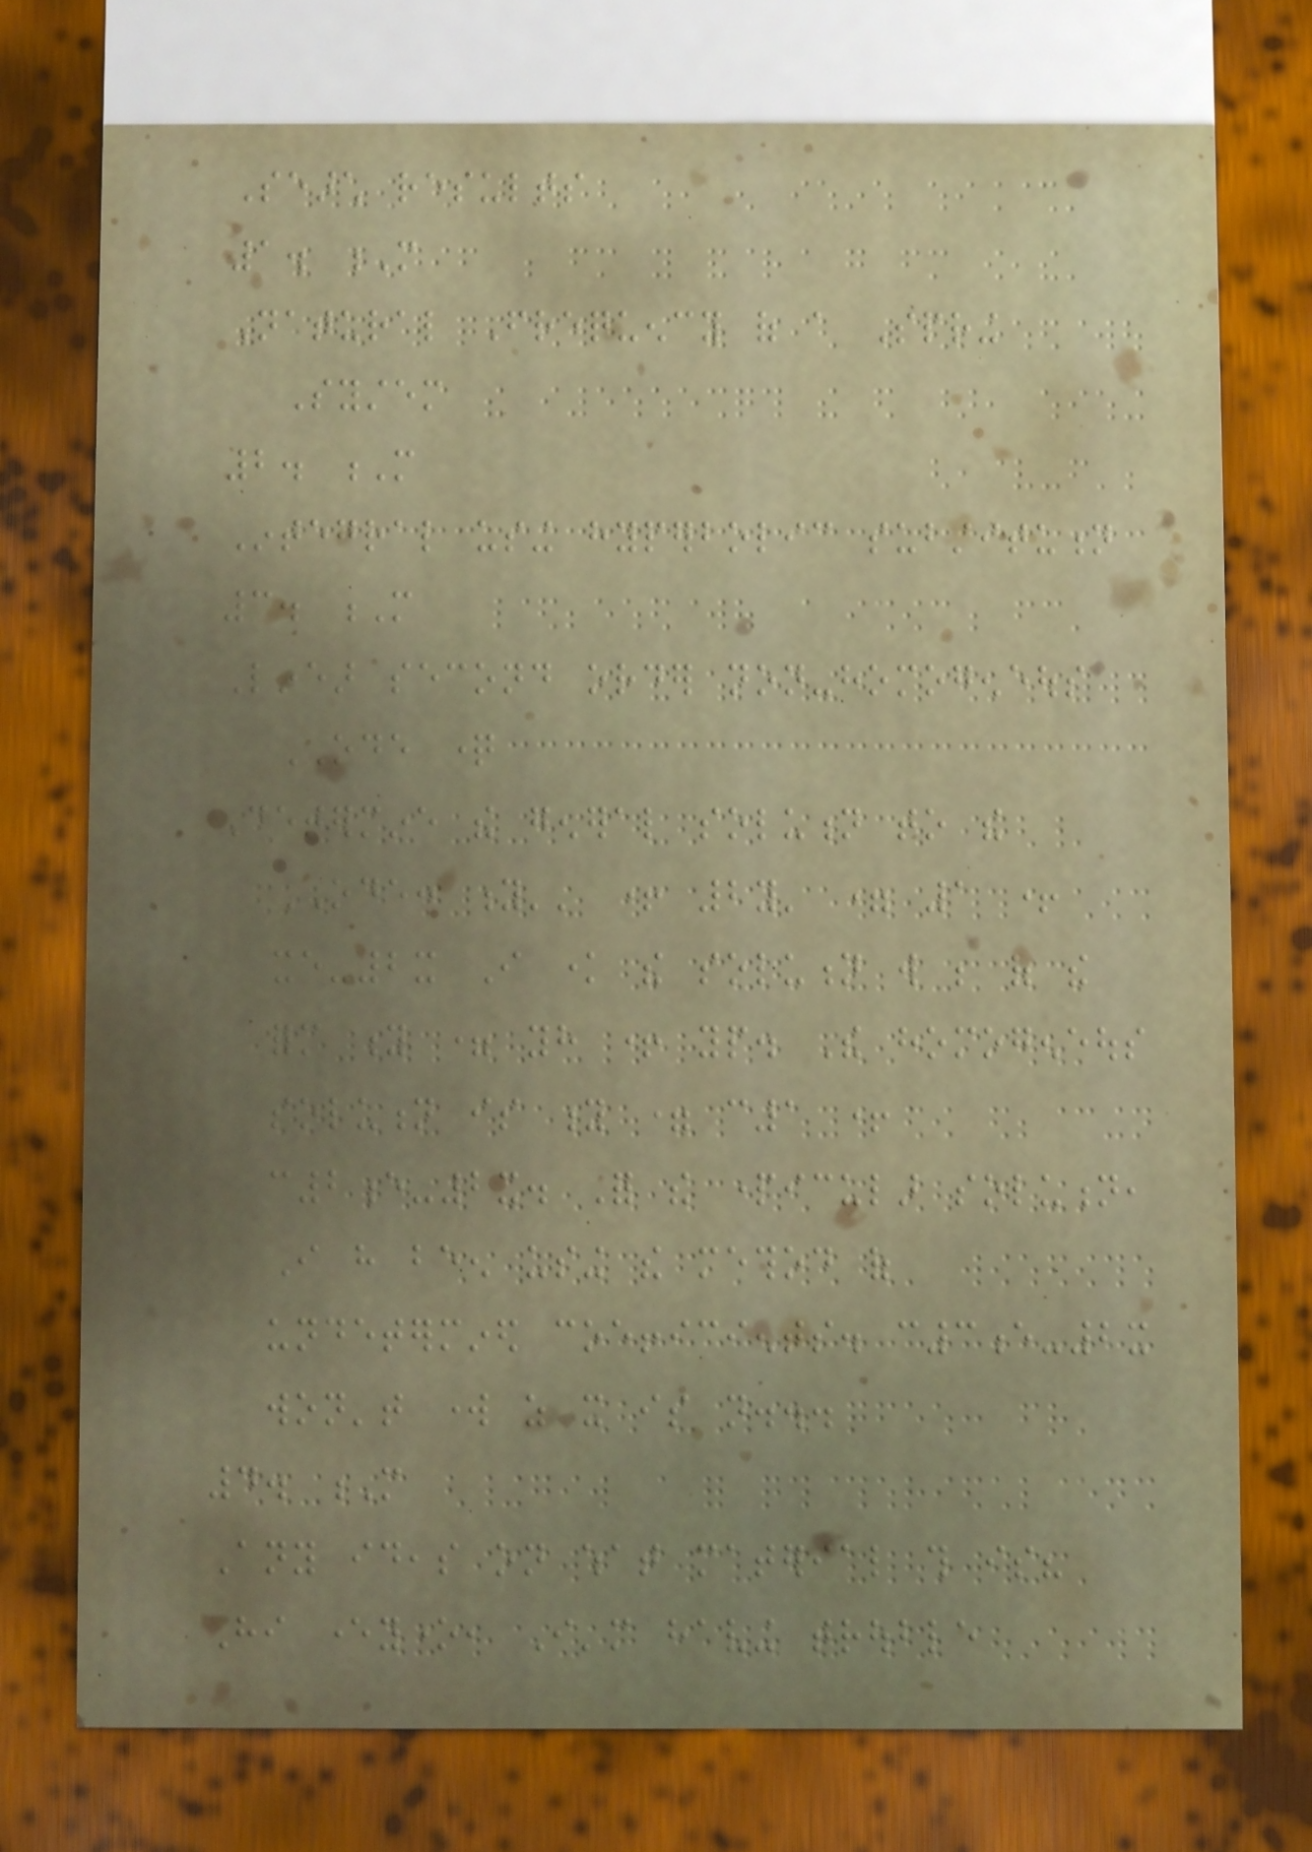Search results
1. M
Natural Frequency of a Spring
System
2. M
Integral using hyperbolic substitution
3. M
Linear second order non-homogeneous
ODE question
Determine the general solution to the
ODE: y'' + 2y' = 1 +
xe-2x I know the solution will be of the
form y = yh + yp. The homogeneous
solution is y = c1 +
c2e-2x. For the particular solution,
I have been using the method of
undetermined coefficients. c3e-2x
won't work as it is not...
4. M
Any ideas on what material this is?
Hi everyone, I'm having trouble
